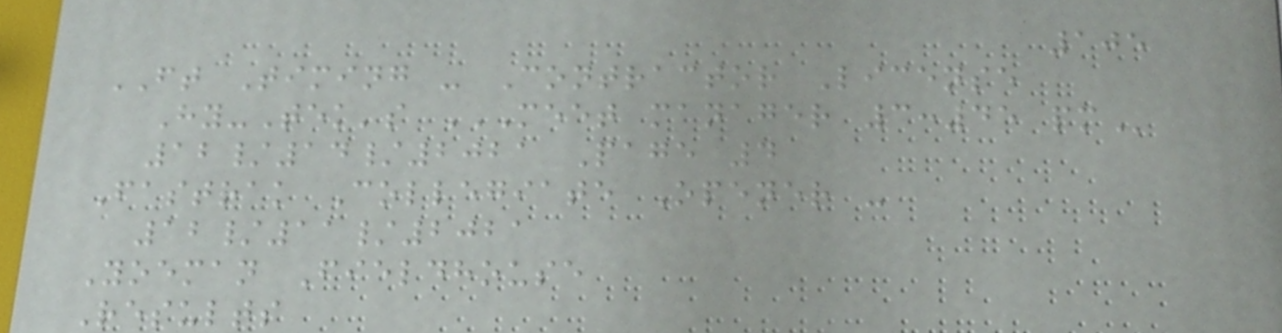105
FT Timing - Contractor License
Hy-Tek's MEET MANAGER 3:45 PM
12/14/2021 Page 4
Fastrak Collegiate Opener -
12/11/2021
Yoeman Fieldhouse
Results
